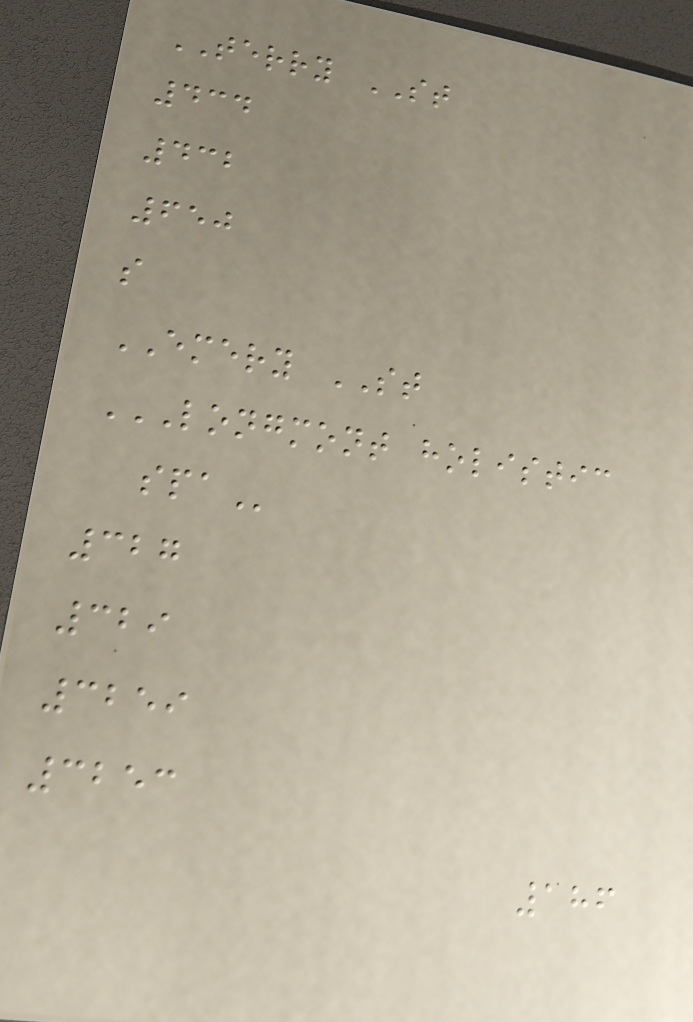TERRY ST
434
432
650
s
EMERY ST
LONGMONT HOLISTIC
SPA
327
329
3259
3253
186
